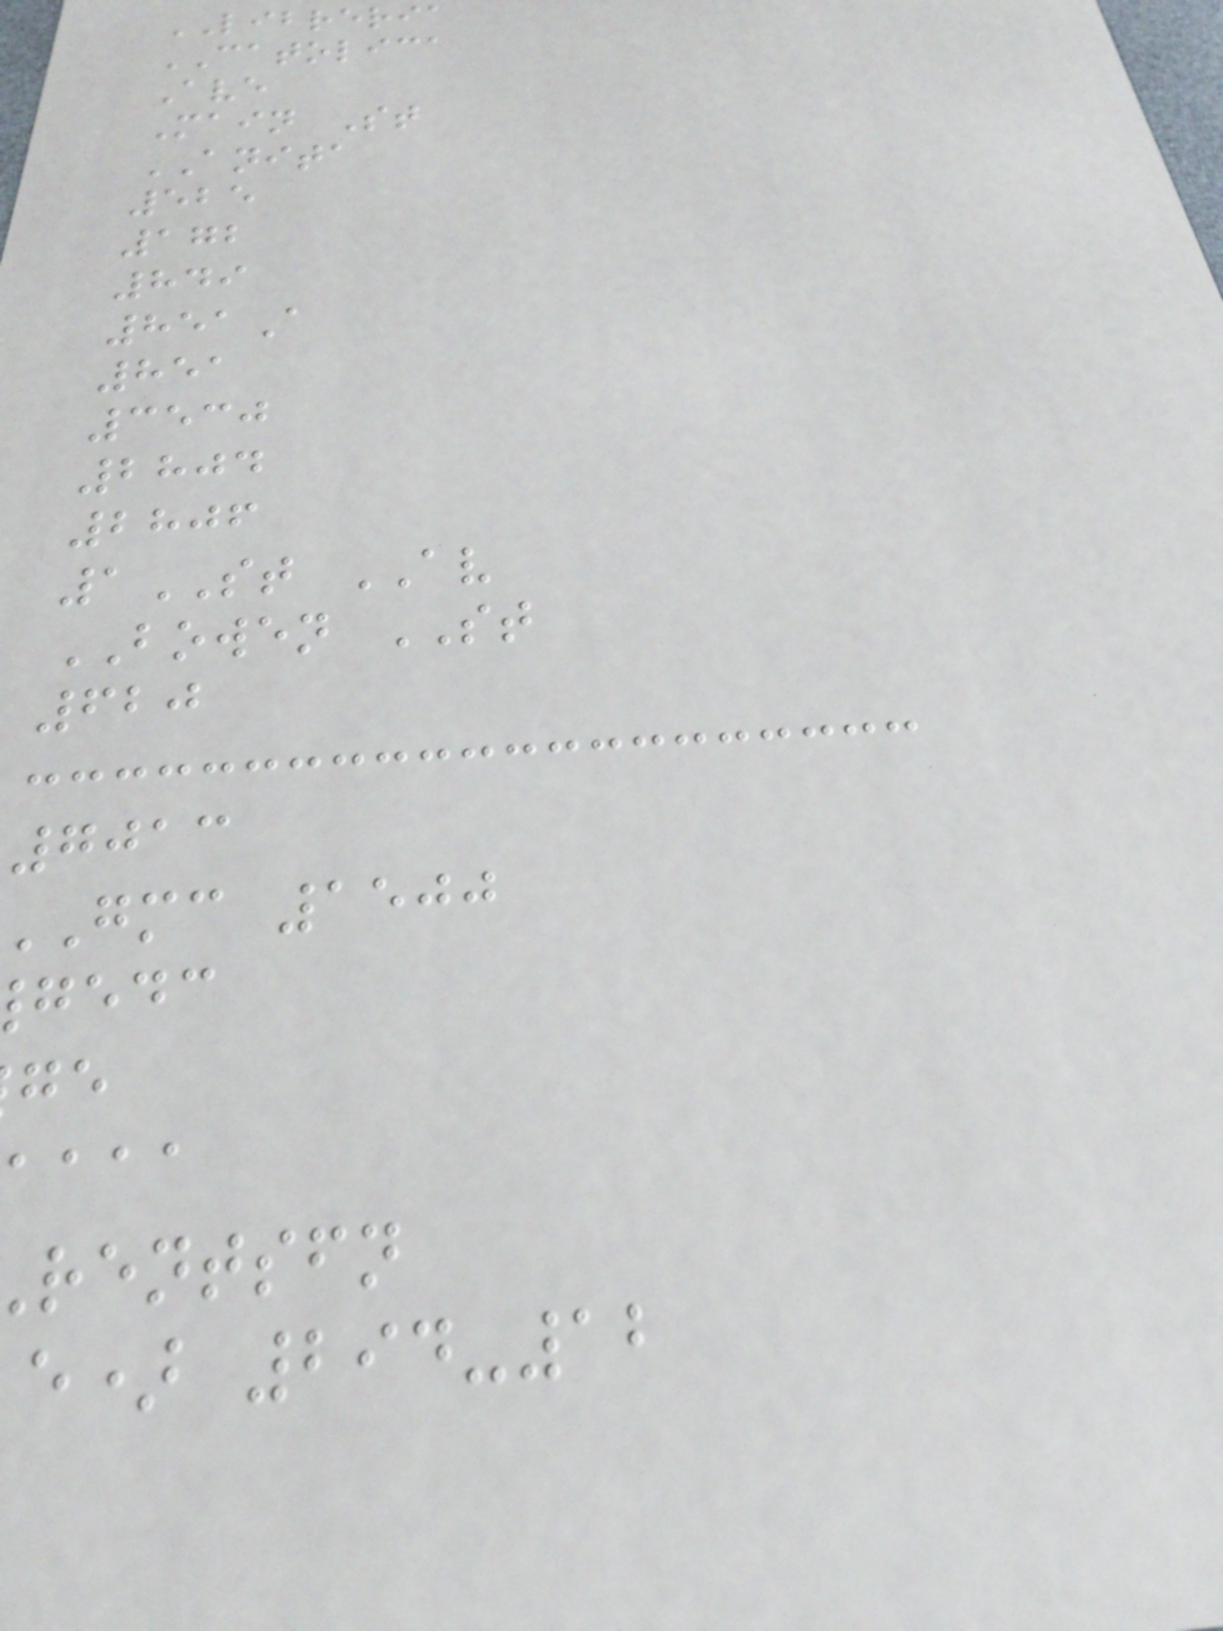LIBRERIA
CATOLICA
Ave
Main St
ANITA
525
172
849
851A
851
3530
2804
2806
1ST AV
BOWEN ST
620
7013
gmc 1500
gedc
aaaa
rentsfn
e) 294-12
